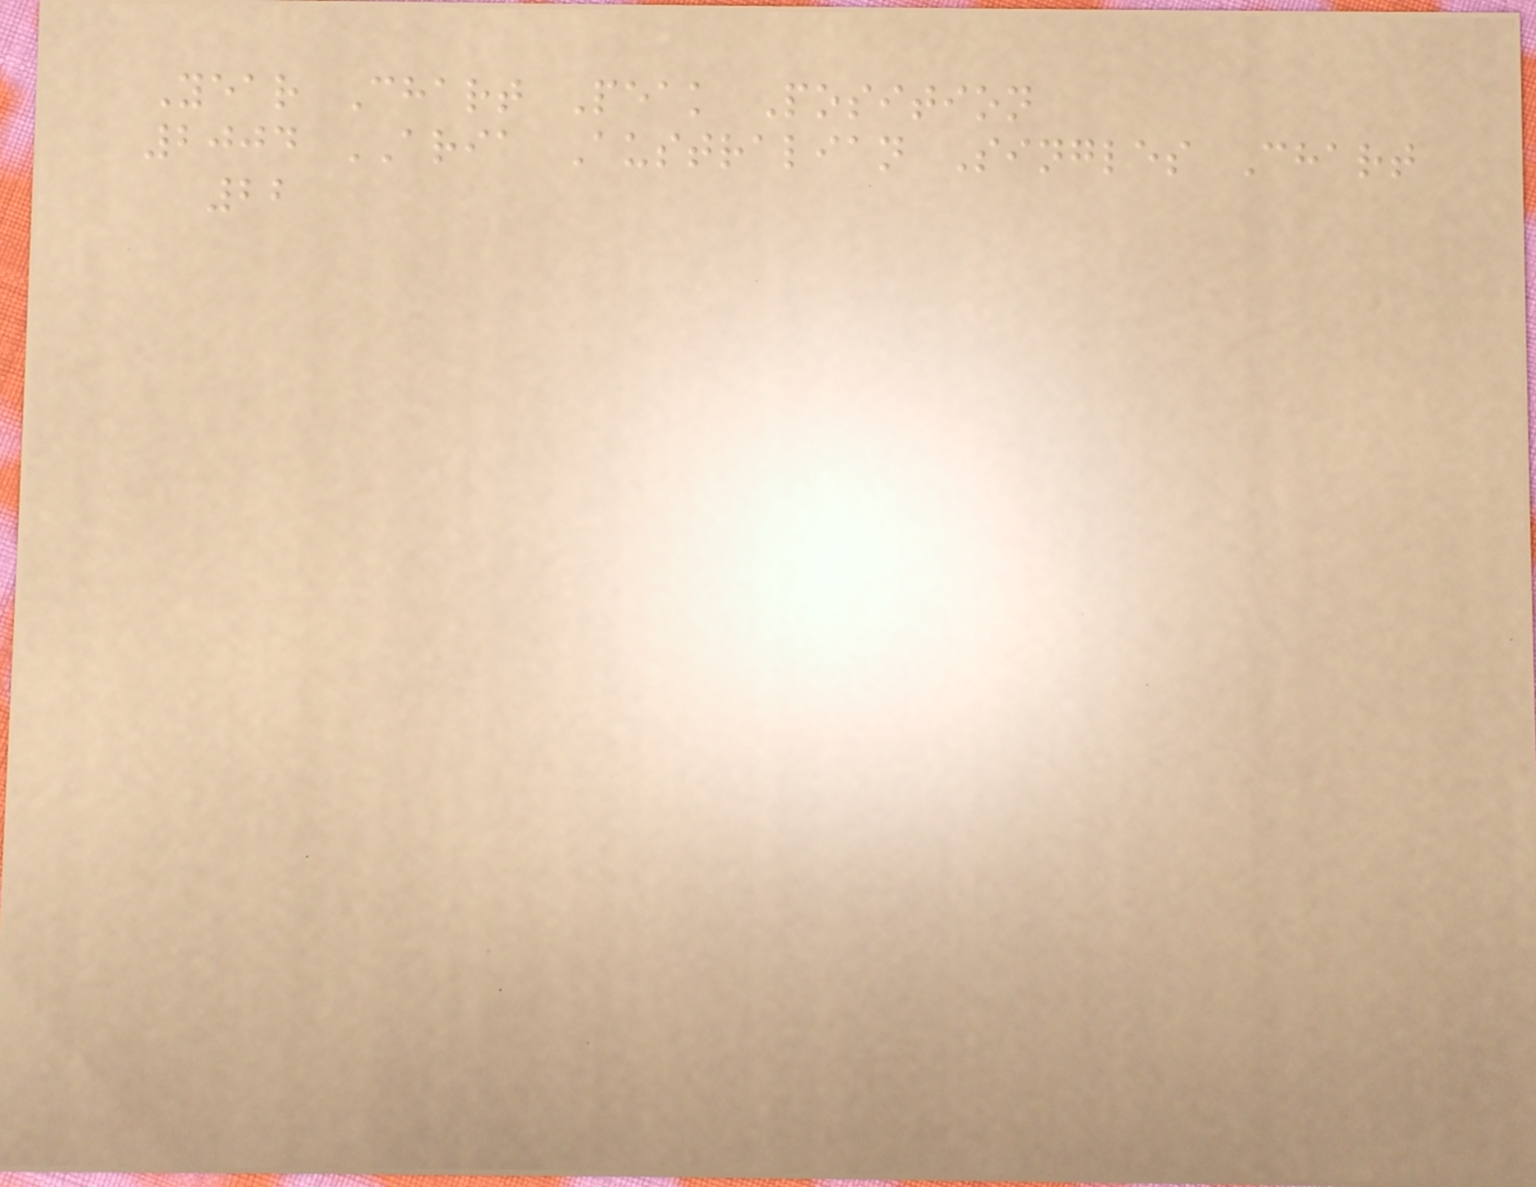Year Chart Peak Position
2004 ARIA Australian Singles Chart
22
